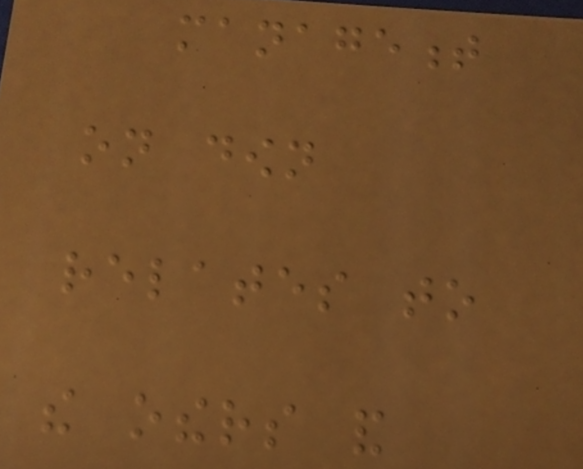management
on down
relates to
the others and
